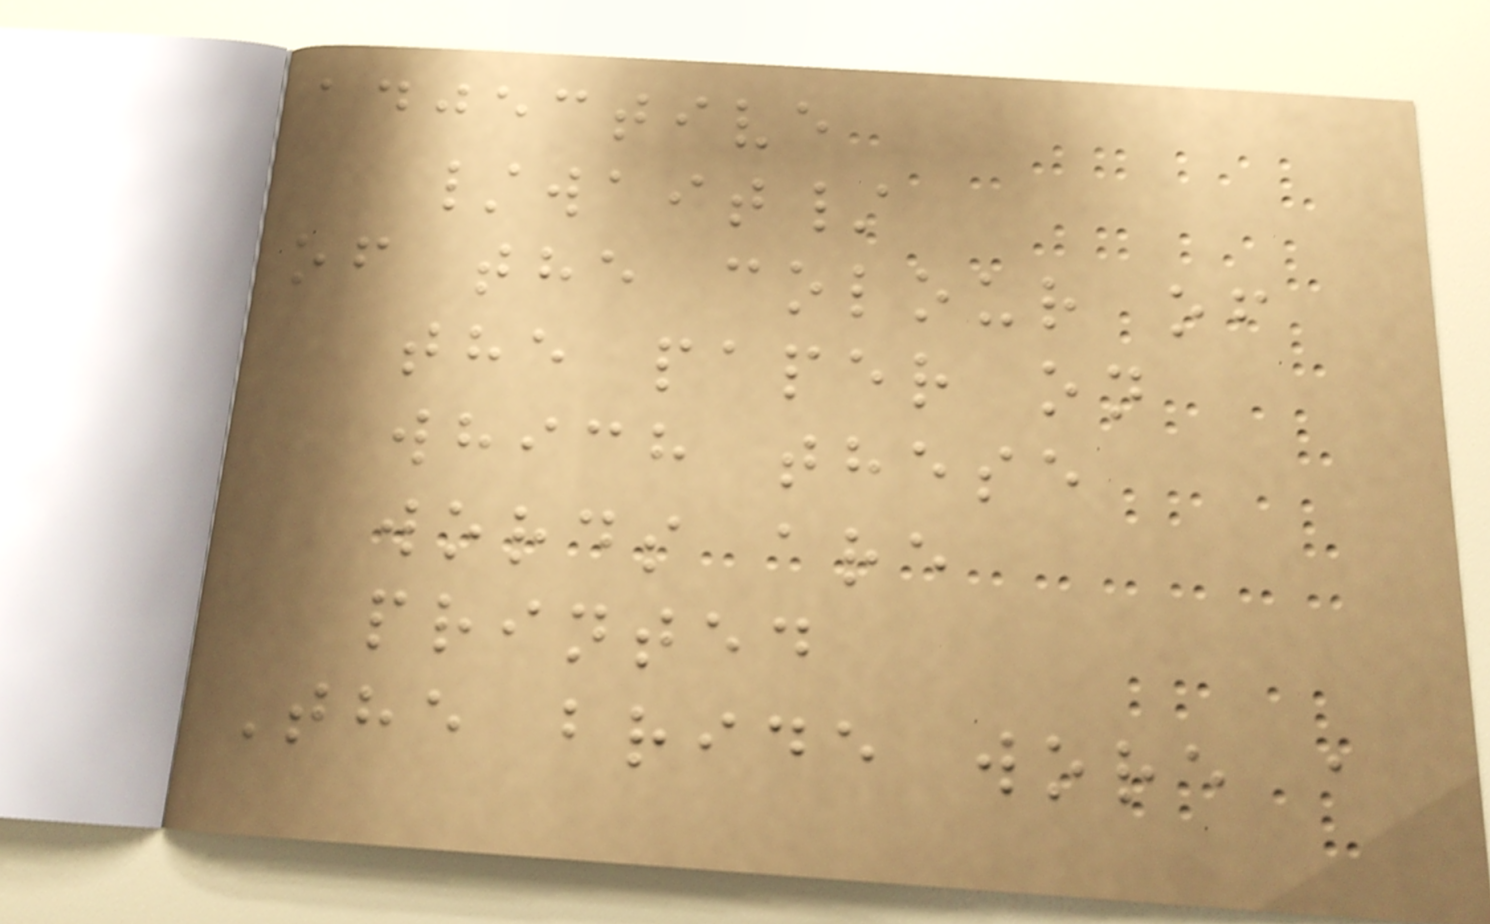adjective
/wait/
of the colour of
the paper on
which these
words are
printed
The bride wore a
